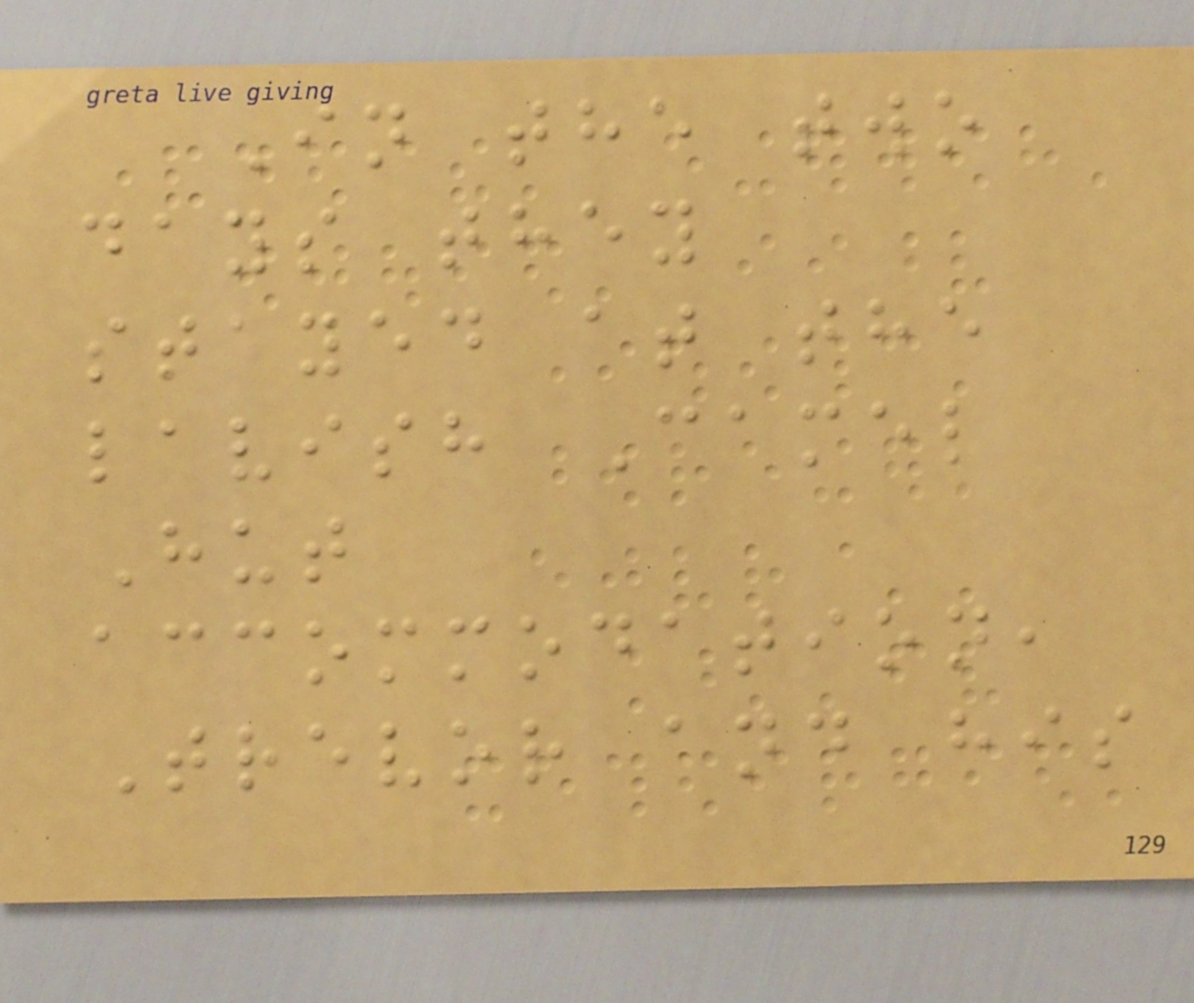In the two
days they
stayed at the
lavish Camel
Hut
accommodation,
Trevor and his
